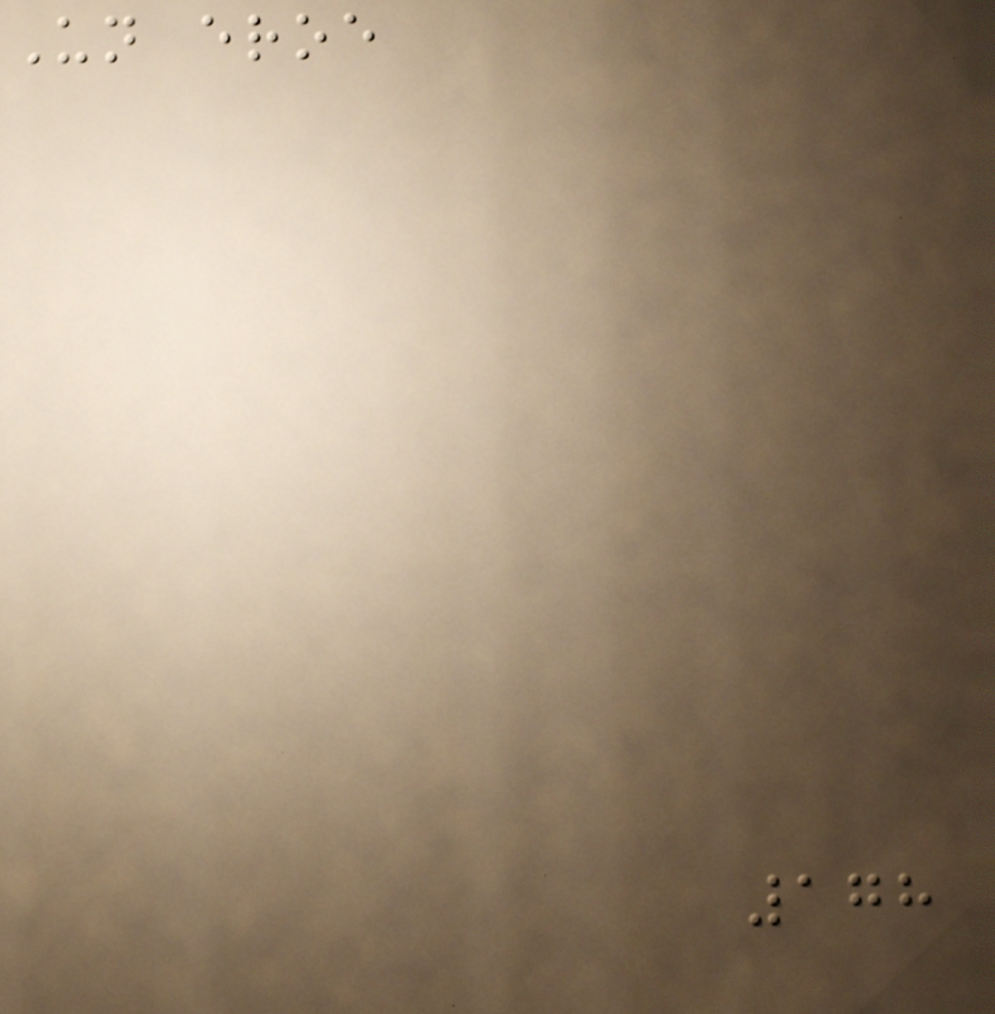Un eroe
178
